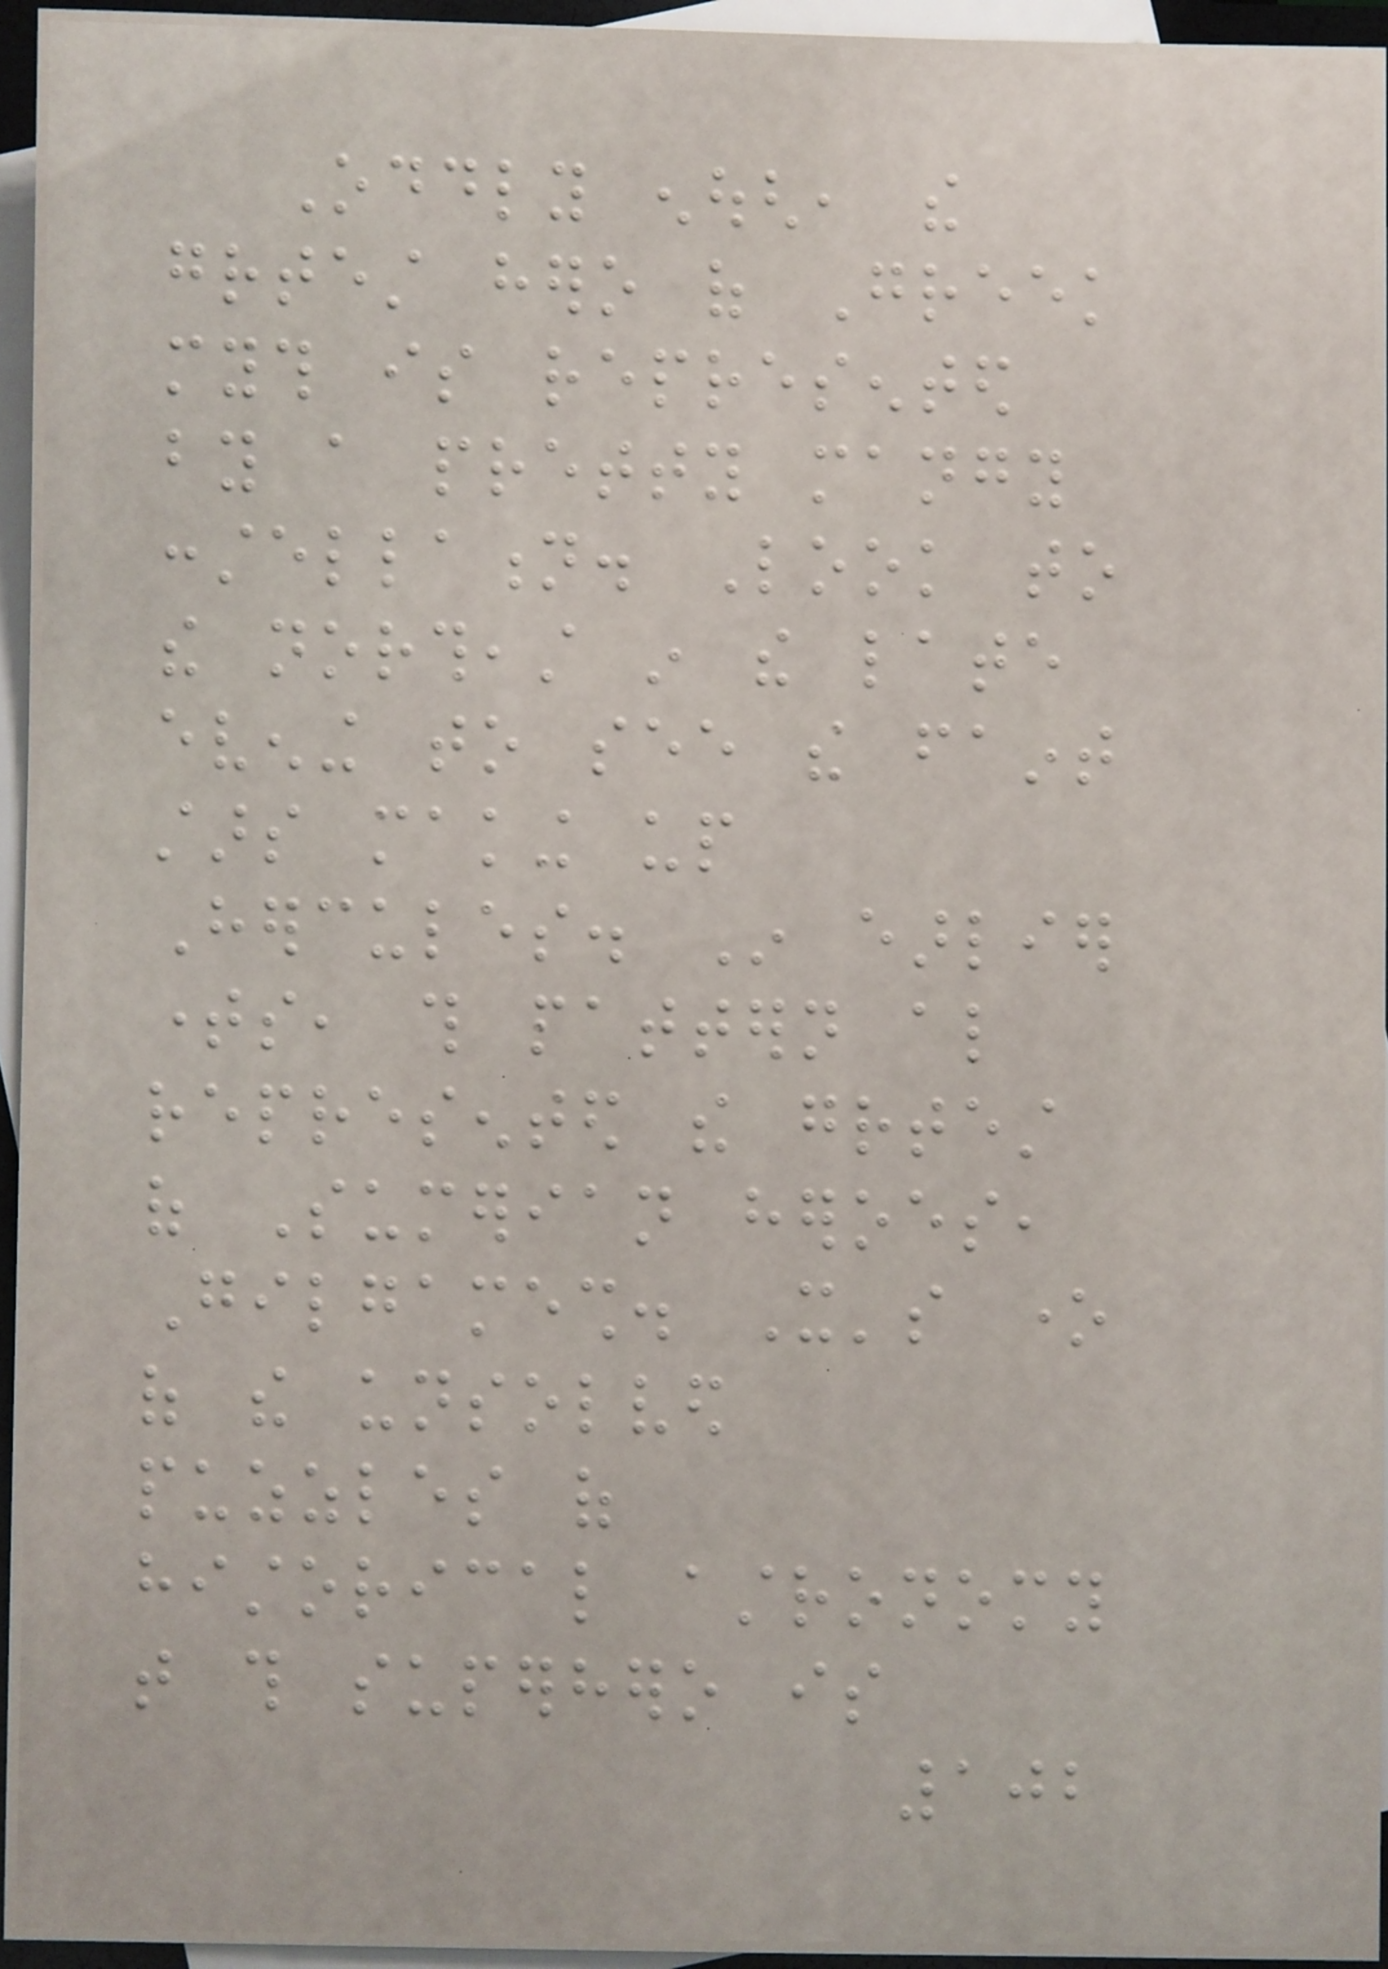Oddly enough, the
greatest hero of Greek
myth is represented
by a pretty mangy
constellation. Look to
the northeast in the late
evening to see the faint
stars making up
Hercules. In earlier
times, this pattern also
represented the greatest
of Sumerian heroes,
Gilgamesh. It's one
of the unsolved
puzzles of
historical astronomy
that this superhero is
102
